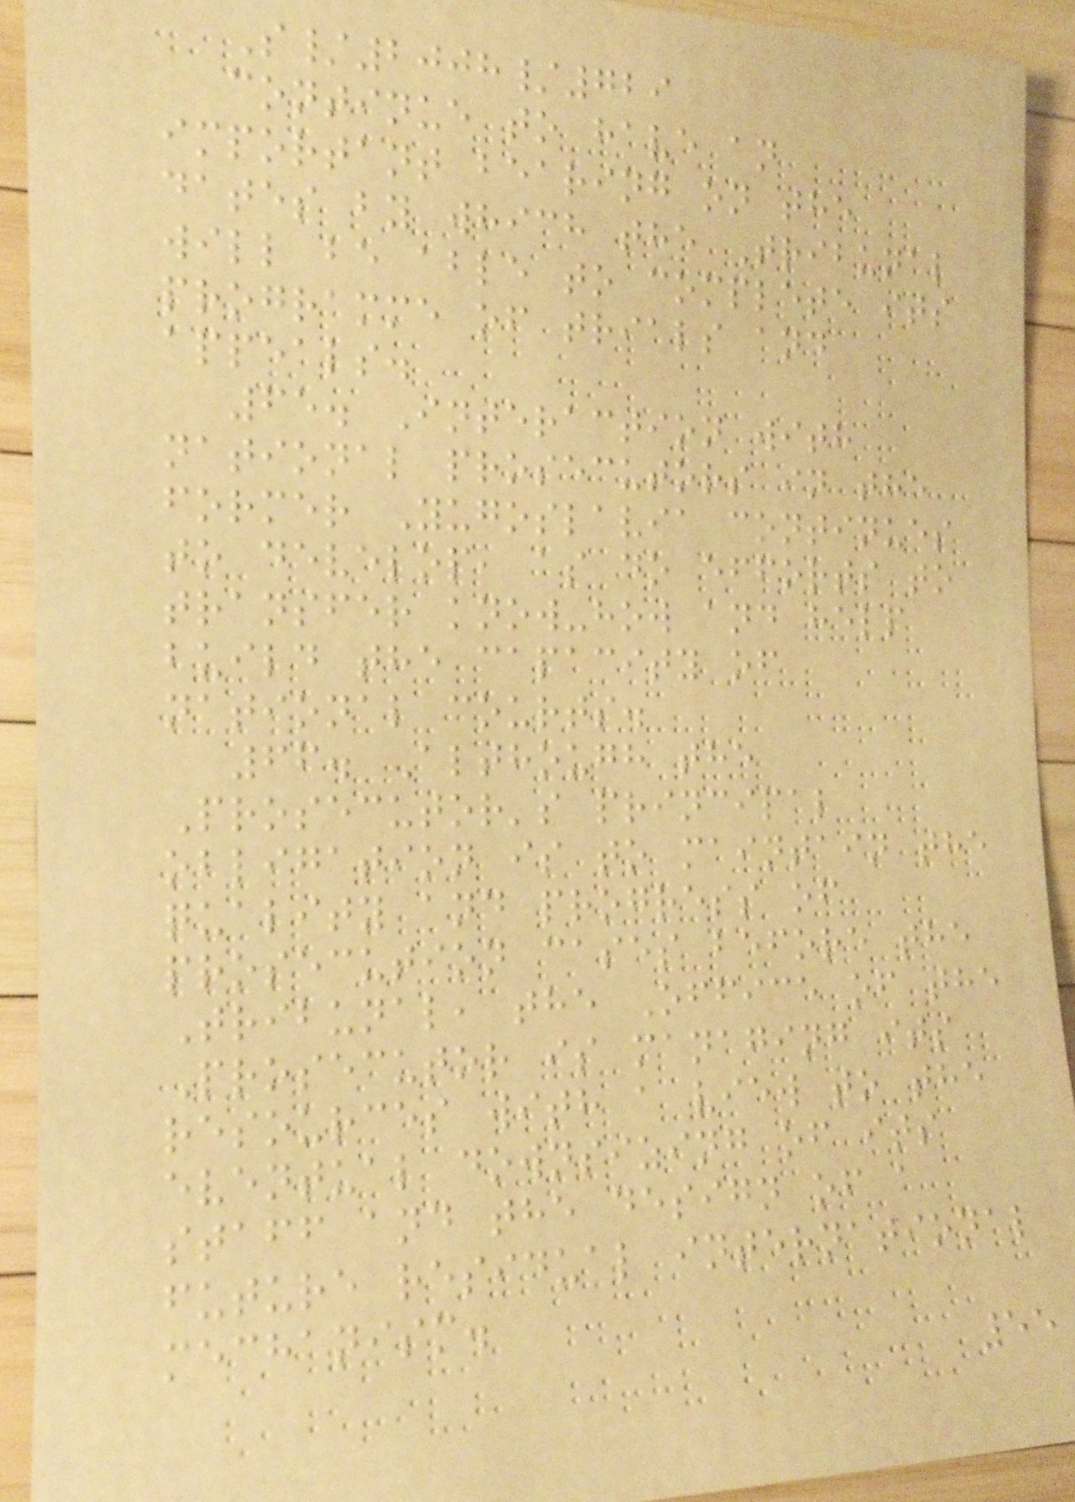S/2008/729
continue to have an
important bearing on the
dates by which the Tribunal
will be able to complete its
programme of trials and
appeals.
65. Interaction with
national prosecutors in the
former Yugoslavia continues
to develop, as do efforts to
transfer know-how and help
build the capacity of
national courts.
66. Although the
Prosecutor's principal
obligation is to maintain the
quality and progress of
prosecution cases before the
Tribunal, the Office of the
Prosecutor is managing its
resources with a view to the
eventual downsizing of its
staff and the design of a
future residual international
mechanism.
55
